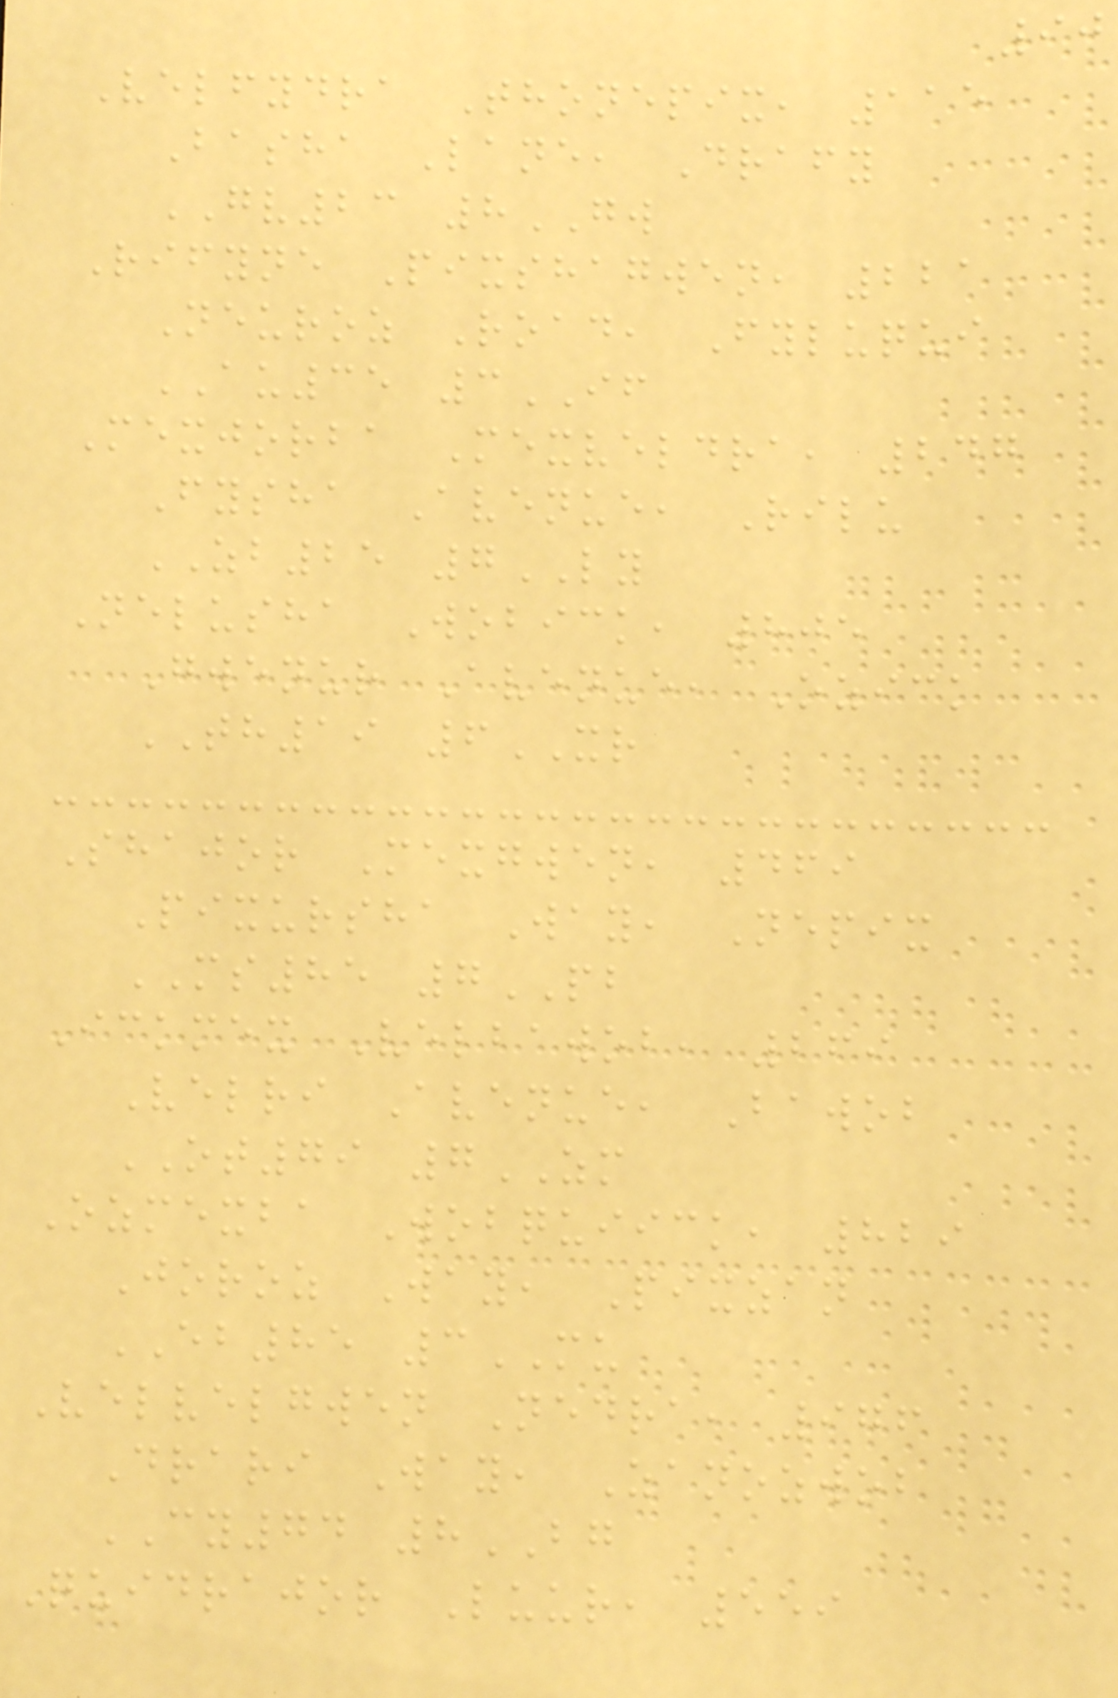90
Velfydra Thonepix, 115
Basha Lane, Drafy
GV23 8GW
Rifyne Pixshagwen, 221
Neuroz Road, Fyluqui
AU35 3IF
Mexjorba Mexveldra, 247
Fysha Avenue, Rilu
ZB25 7LY
Nelusha Wobick, 805
Gwenur Avenue, Ozick
TH19 6XR
Shajor Mexgwen, 469
Pixursha Way, Nepix
MS85 7PB
Ickmex Velbawob, 269
Velri Avenue, Bawob
OT79 7ZM
Ozmexba Wobquiick, 829
Joroz Way, Pixzan
EB85 3MU
Velvelgwen Nedra, 976
Drari Way, Zanozwob
CY74 8BG
Quidrajor Luur, 559
